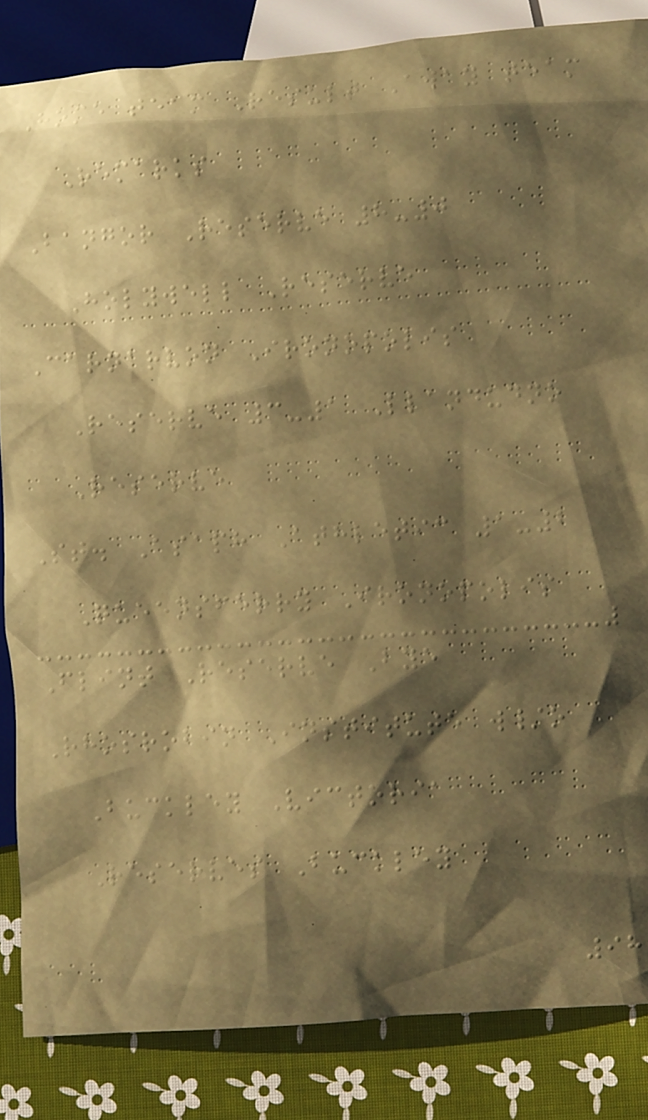Home team Result Away team
Remarks
Bangor Reserve 8-0
Holywell Reserve
Carnarvon Ironopolis
Reserve 3-1 Llandudno
Reserve
St. Asaph Athletic 1-2
Queensferry Ironopolis
Flint Reserve Bye
Rhosrobin Institute w/o
Buckley Victoria
Reserves Buckley
98
